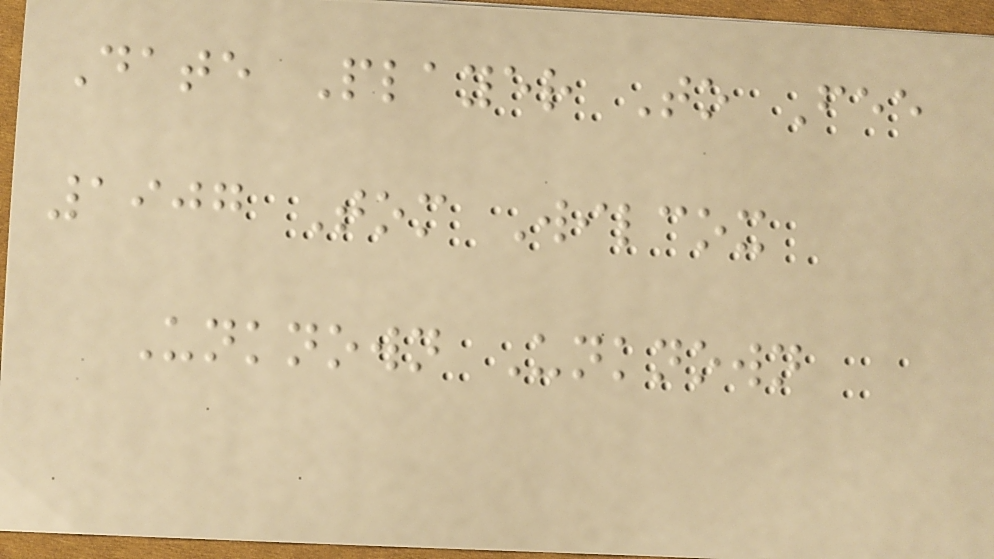Date Player To Fee
1907 Tom Wilcox
Unknown Unknown
